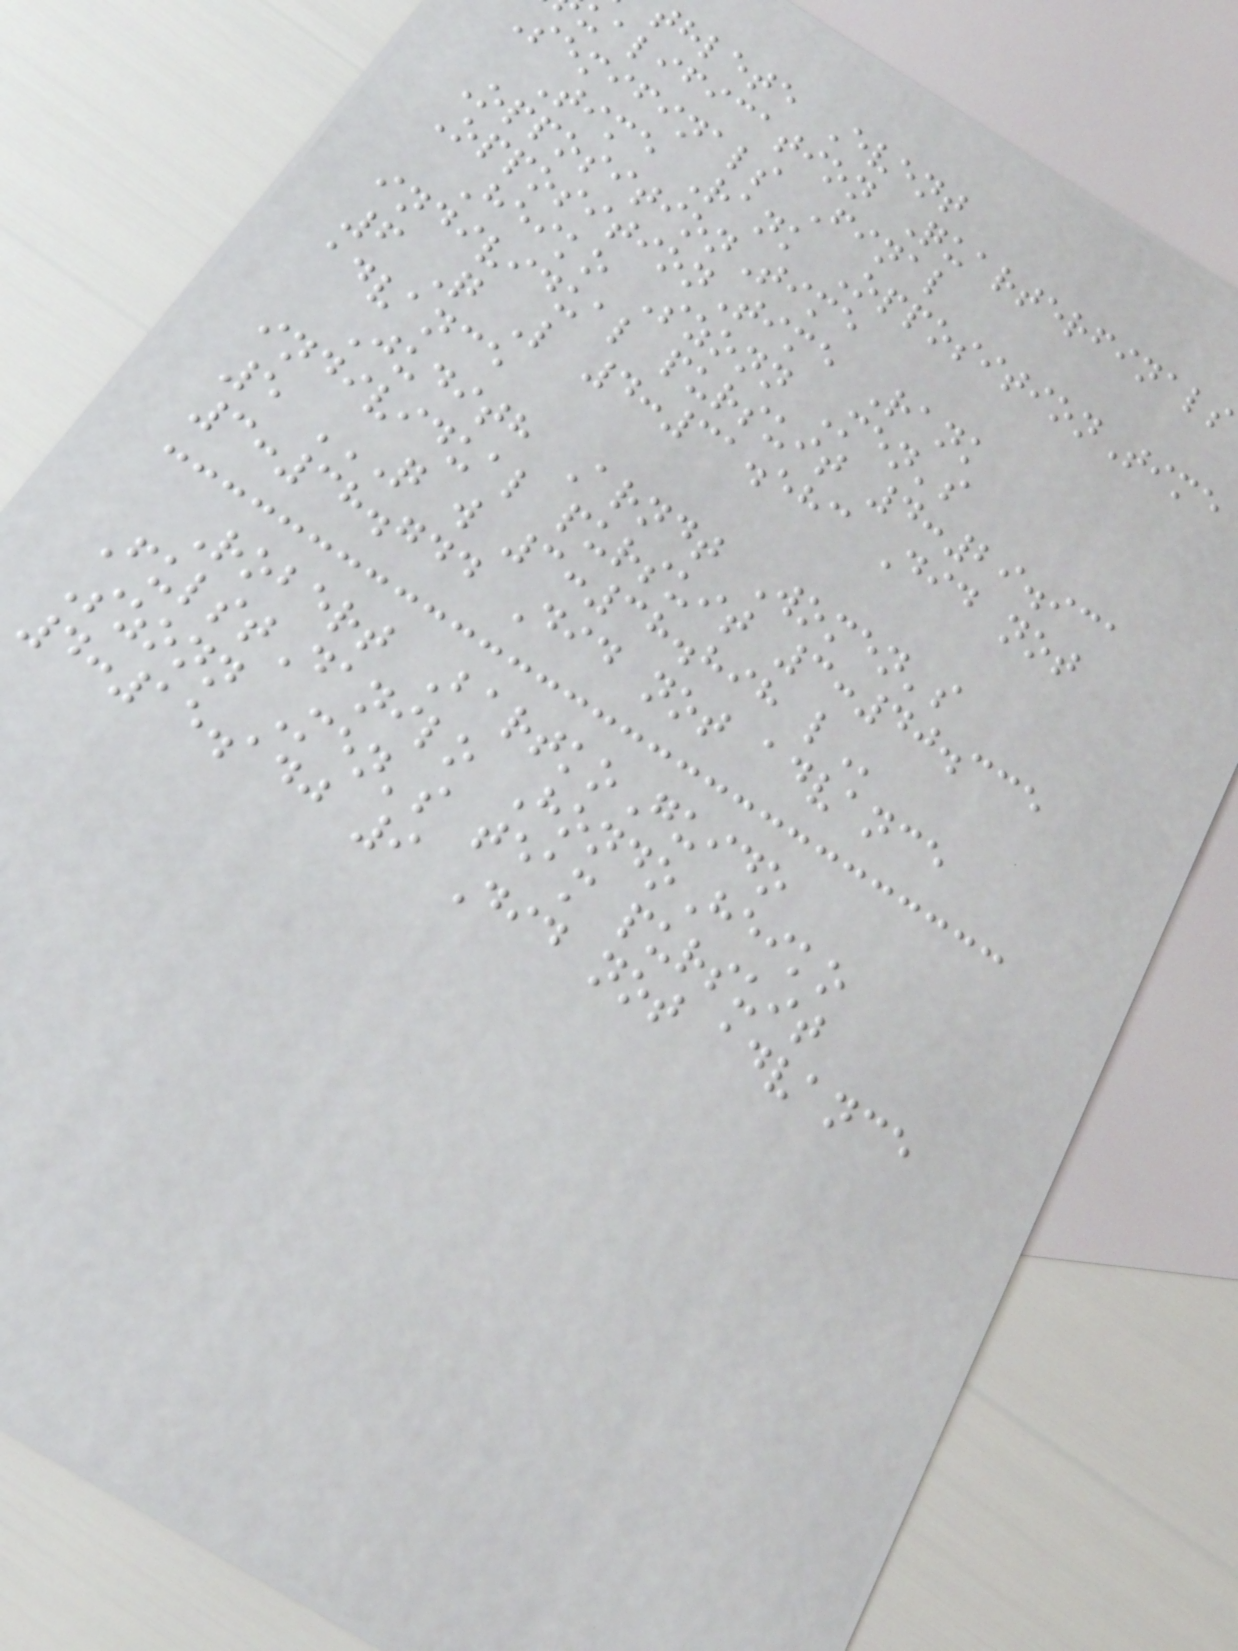thlete Event
ualification Quarterfinals
Semifinals Final
Time Rank OppositionTime
OppositionTime
OppositionTime Rank
Heiko Szonn Men's
individual pursuit 4:29.931
6 Q L 4:31.583 Did not
advance
Judith Arndt Women's
individual pursuit 3:40.335
5 Q W 3:38.898 L
3:38.744 Did not advance
Robert BartkoGuido
FulstDanilo HondoHeiko
Szonn Men's team pursuit
4:15.140 9 Did not advance
